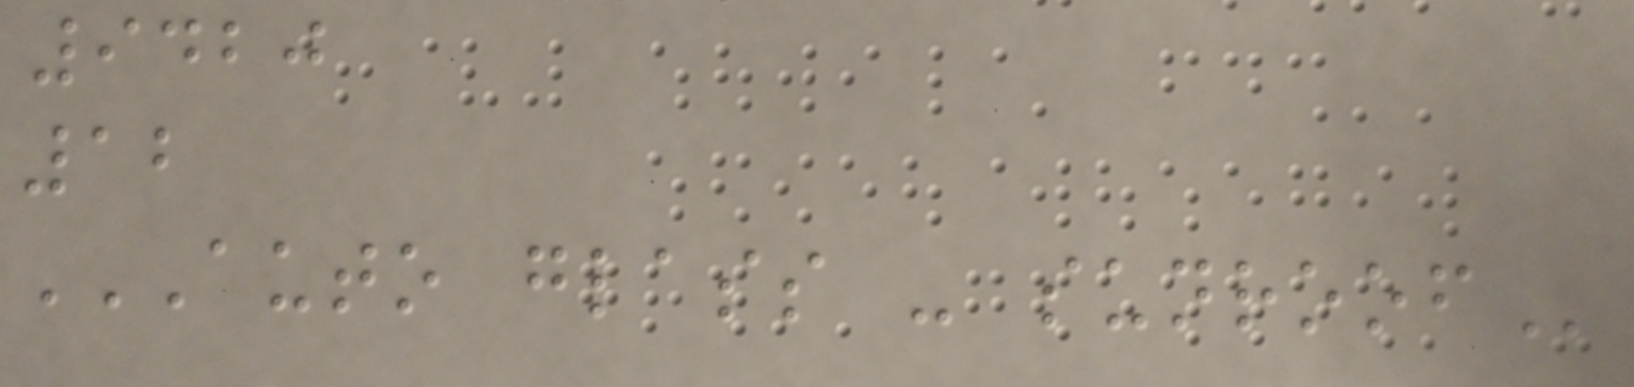9420
12
AUTO GLASS - SUNROOF
